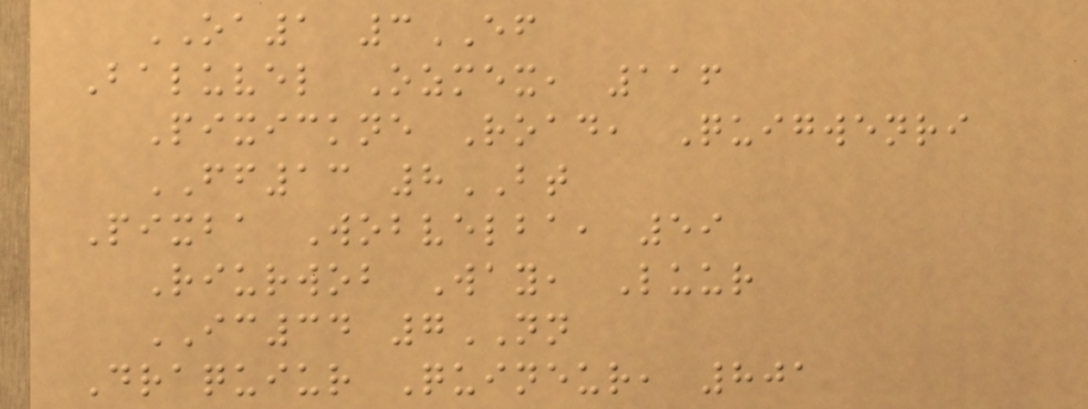OA1 3EF
Baluvel Ozmex, 116
Pixickne Road, Quigwenri
FF13 8BT
Pixba Wobvelba, 59
Riurwob Way, Luur
IC34 7NN
Draquiur Quineur, 801
